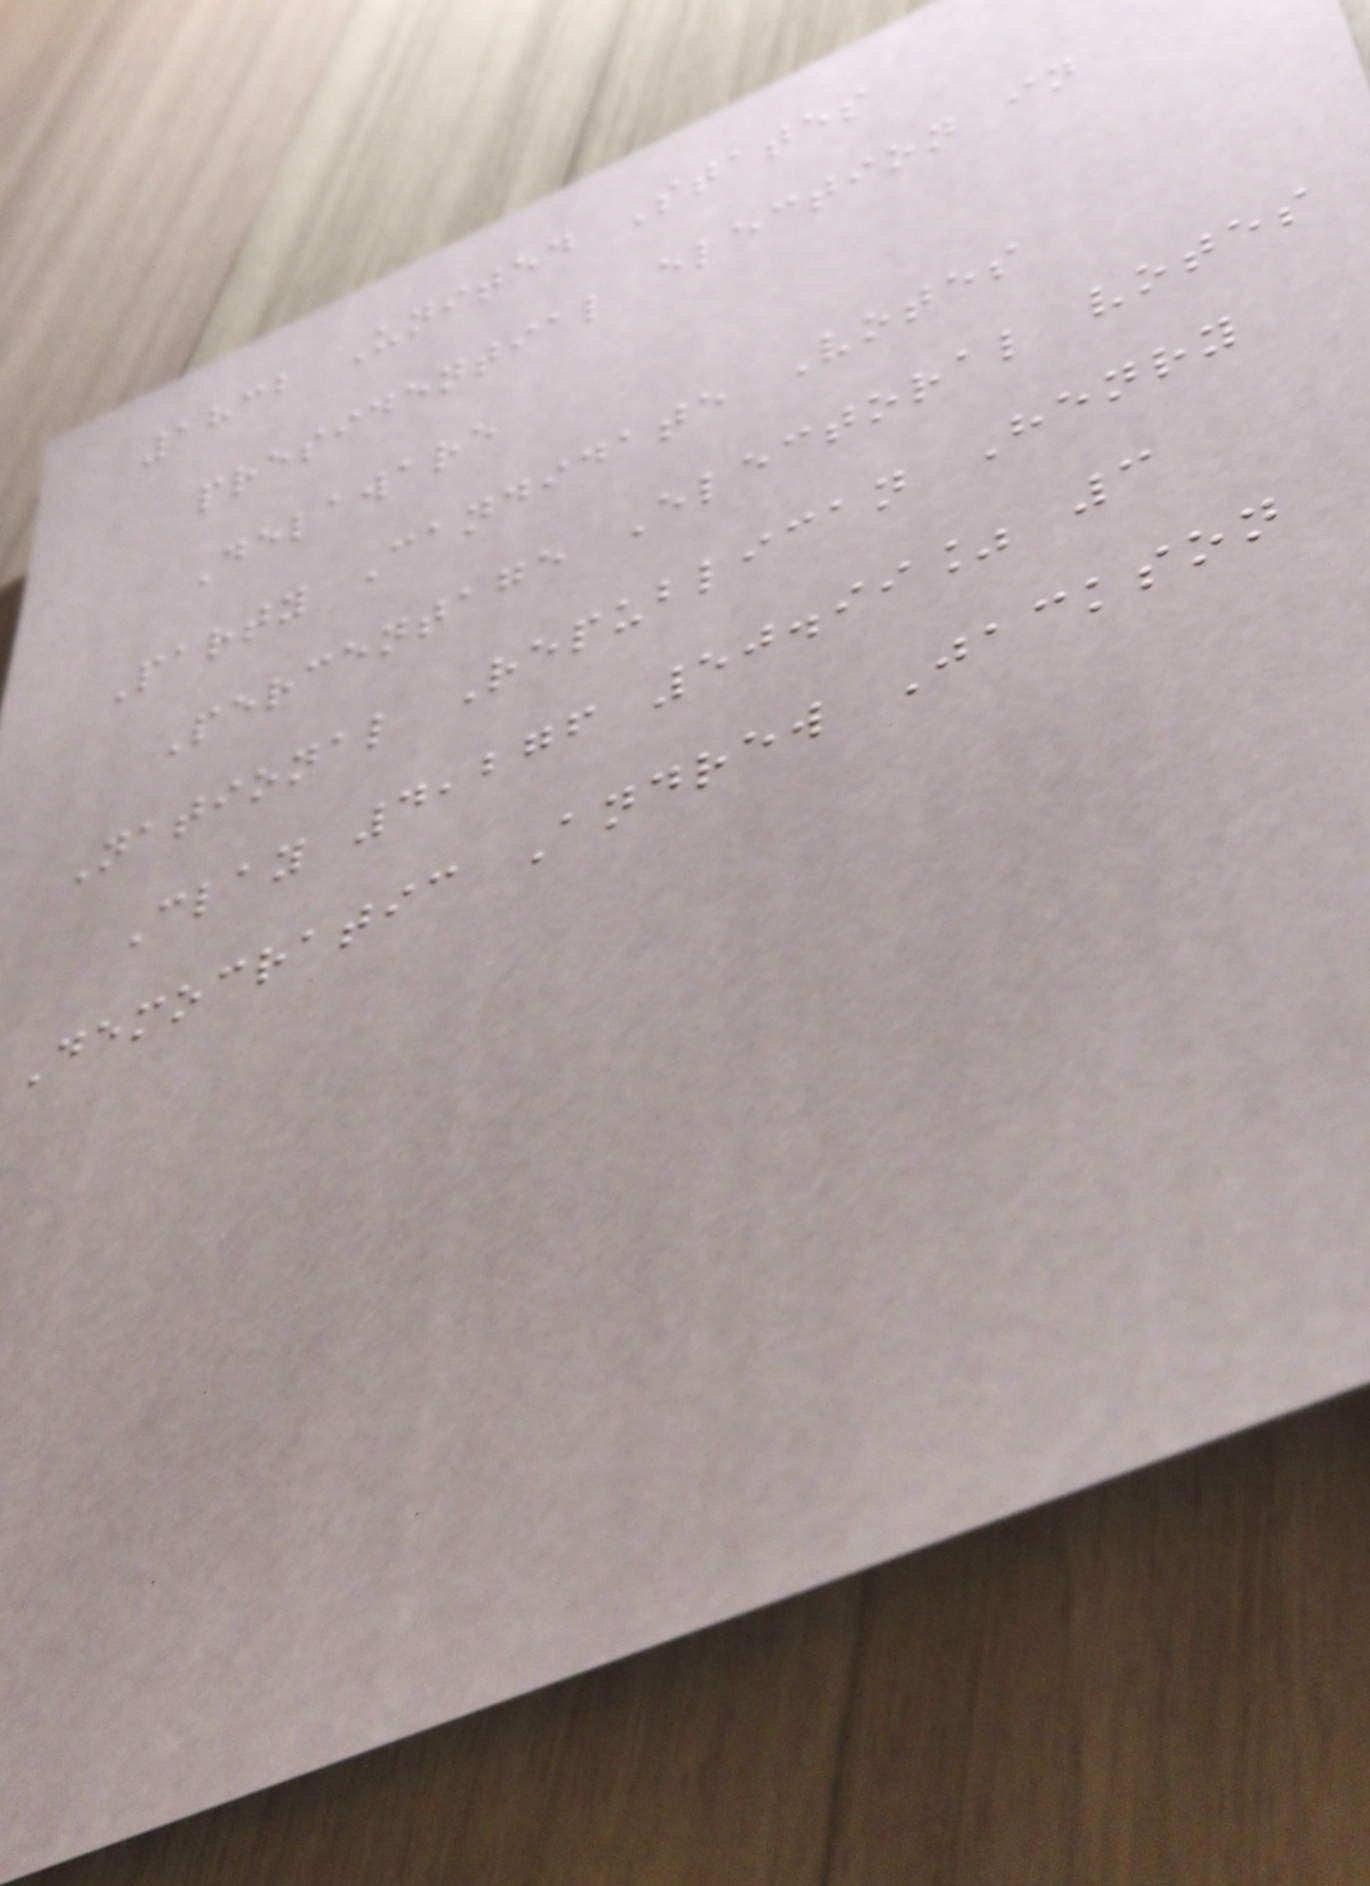1832 United States
presidential election in
Delaware
Party Candidate Votes
Percentage Electoral votes
National Republican Henry
Clay 4,276 50.99% 3
Democratic Andrew Jackson
